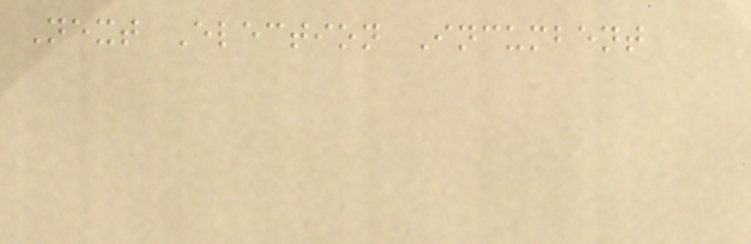Next Election Incumbent
